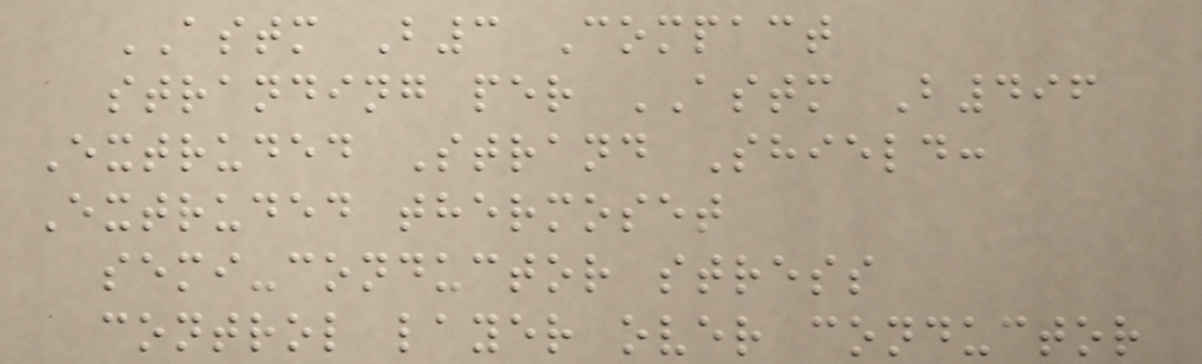ASTM B3 Compact
stranding per ASTM B496
Extruded Strand Shield:
Extruded thermoset
semi-conductor stress
control layer over conductor
